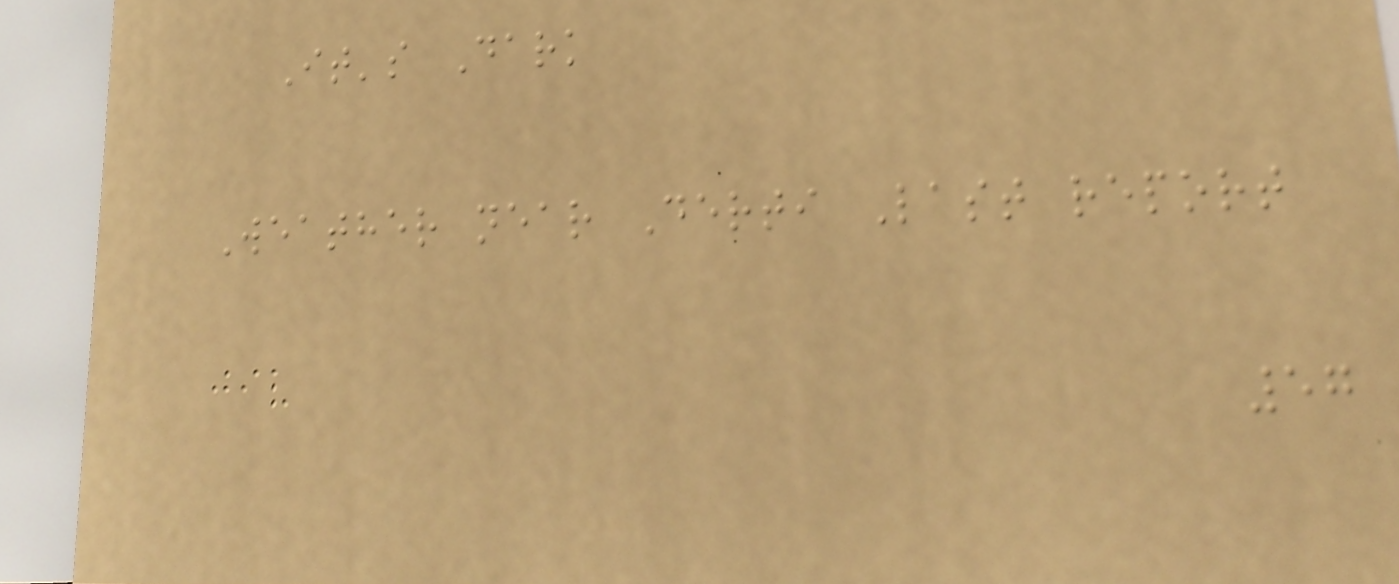It's Dark
Weather near Derti Last report
57
